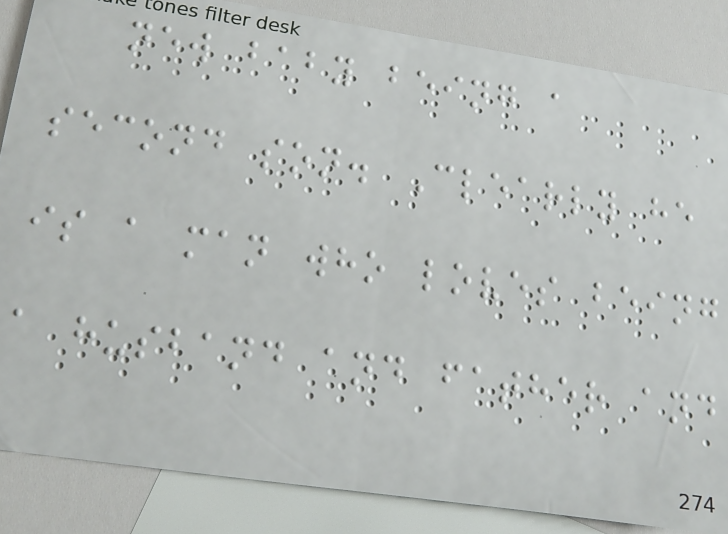new baby being a
second son. Clearly he
is a man who loves being
a husband and father and
